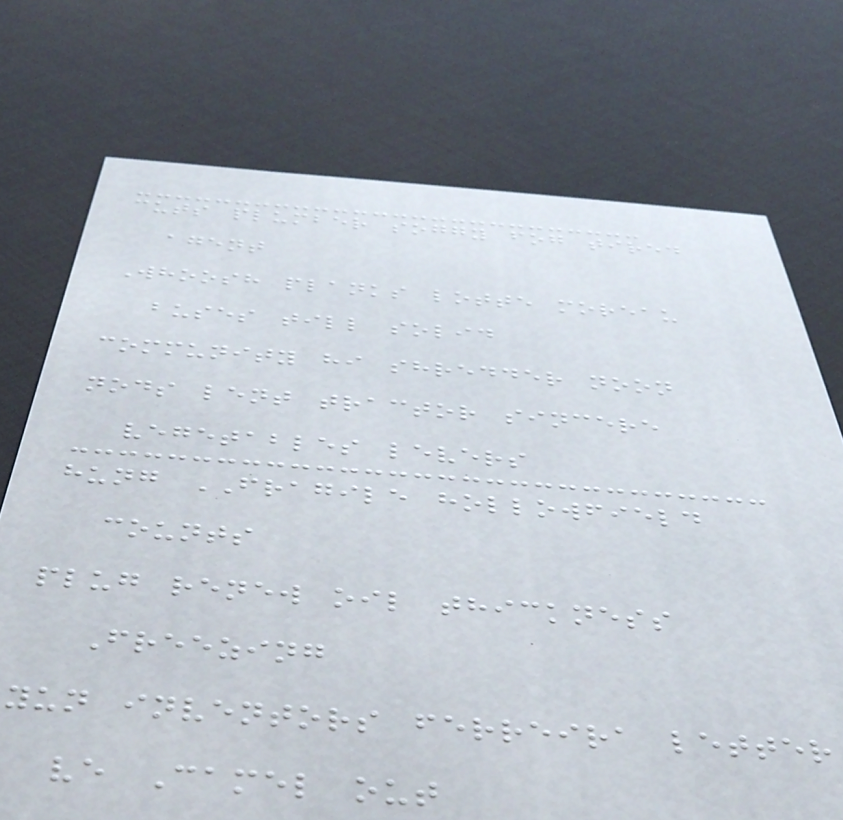cuts plumber soggy fog tired
agent
Whoosh planks lotte moreau
buses till solid
community hi shredder noon
nods lent tractor sincere
vegetables levers
hung FRAGILE hollowfield
counts
plug renew oil thickness
Freezing
yun inventors ferreira letter
ve Camel out
